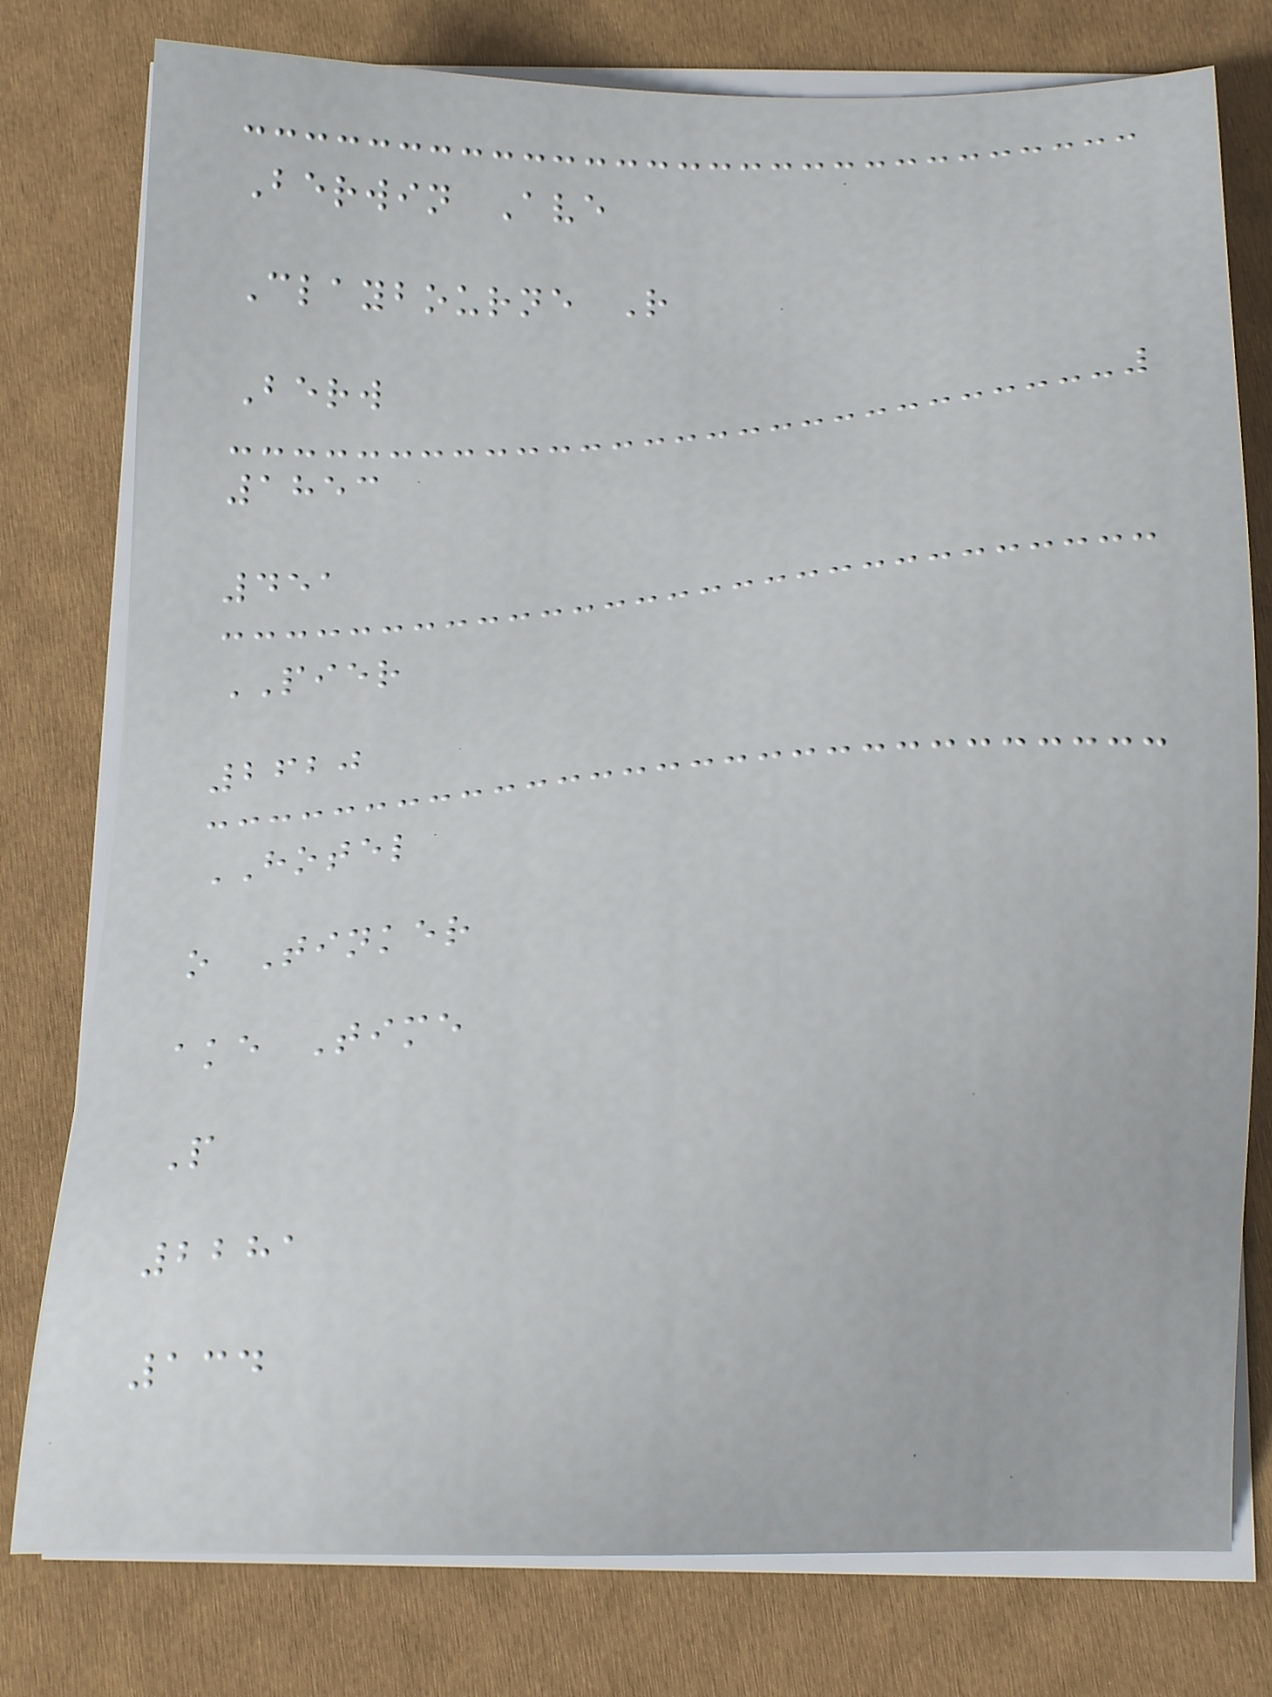Berwin Ave
Claybourne R
Berw
1853
451
PIER
2620
HOTEL
o Tinker
ake Time
P
2281
134
